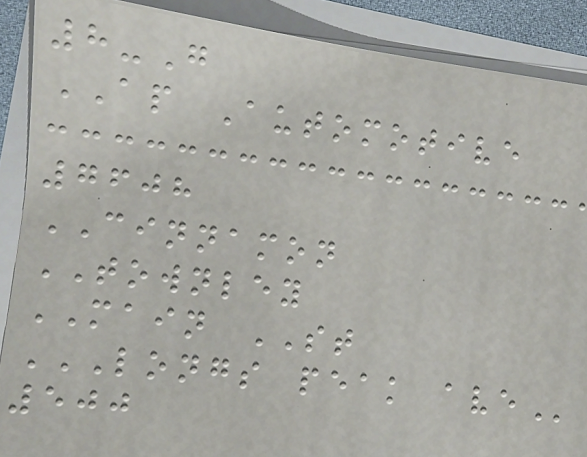8-G
AP Automotive
7608
CINNAMON
TOWNLEY
MAIN ST
LONGS PEAK AVE
500
